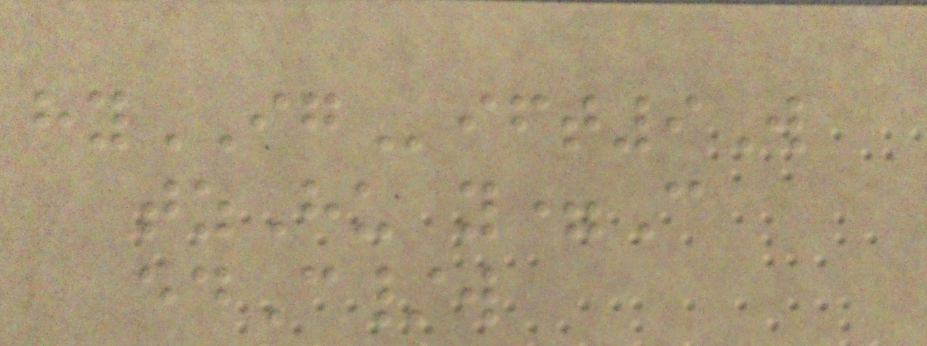hyIGift9W
tzHu y=C
edC/w
